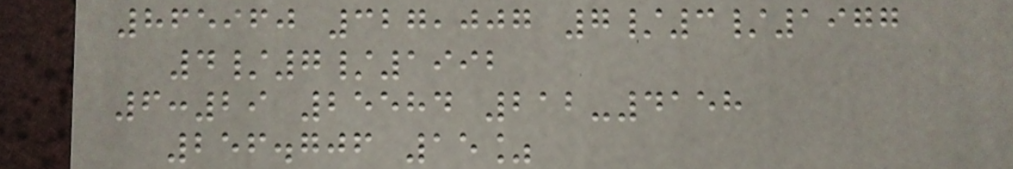865960 327,007 7/3/1977
4/7/1992
6:29 25584 212-4158
256.706 15%
